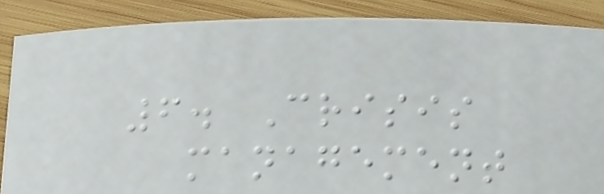6. Crisis
management
